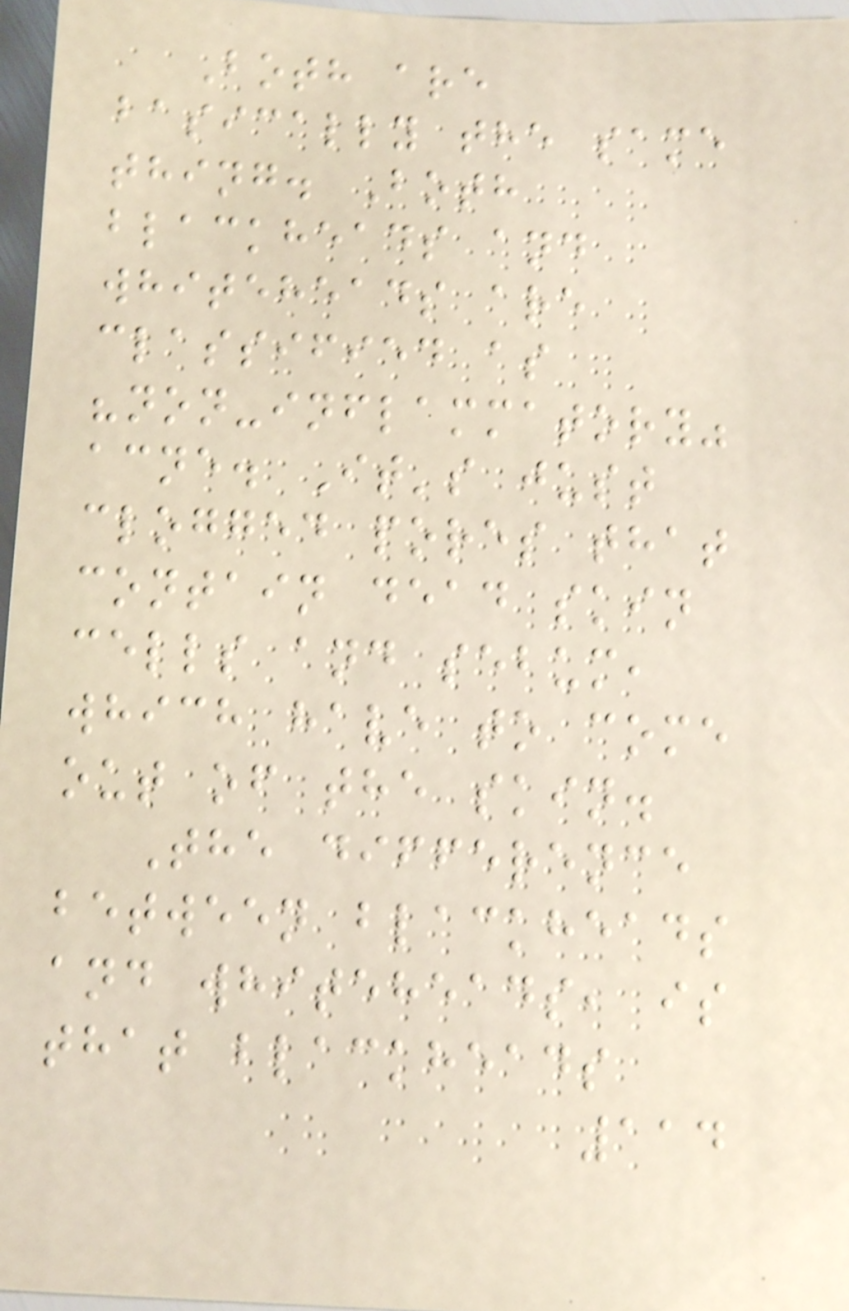Both are
basically the same
thing. Both
blackheads and
whiteheads are
classified as
"non-inflammatory"
acne. It's just
clogged pores that
contain dead skin
cells and sebum,
which have to come
out of the skin.
The difference
between blackheads
and whiteheads, is
that blackheads
114
